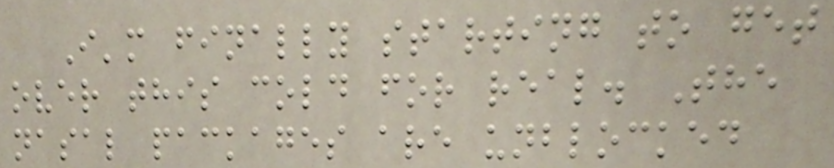I'm finally starting to get
over this cold for real. The
nasal packages are unblocked
